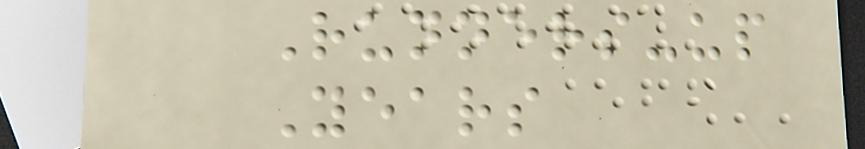Runners-up
Years
